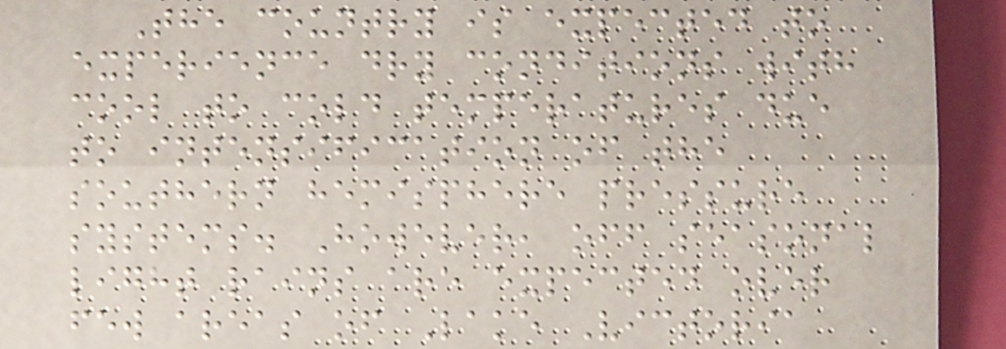The country is expected to
experience dry conditions with
cool to cold temperatures due
to intensification of the
southern hemisphere pressure
systems. However, off seasonal
light rains are expected over
few areas of Lake Victoria
